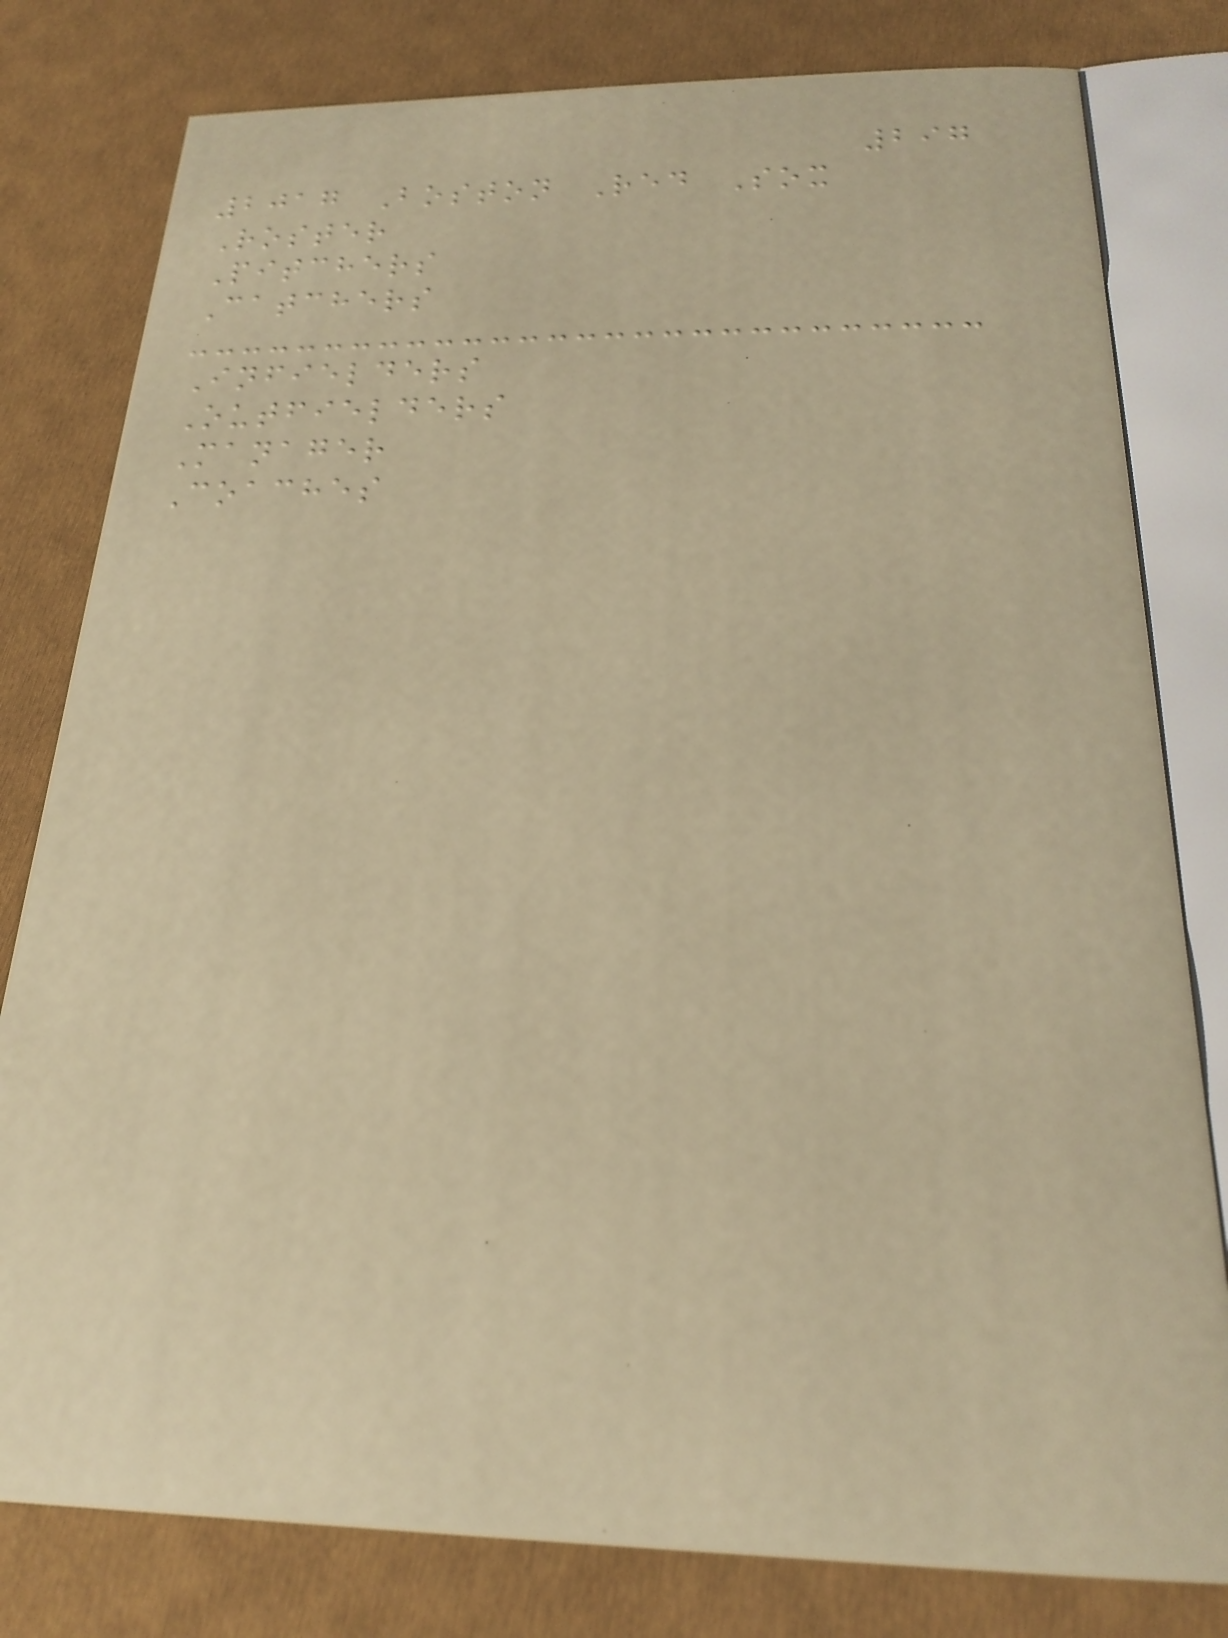297
2017 Boston Red Sox
Roster
Pitchers
Catchers
Infielders
Outfielders
Manager
Coaches
